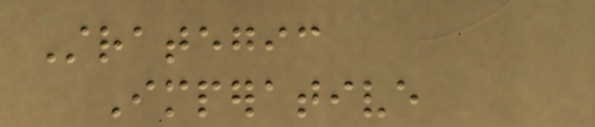Strategic
Imperative
